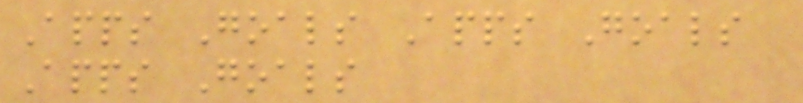Apps Goals Apps Goals
Apps Goals
